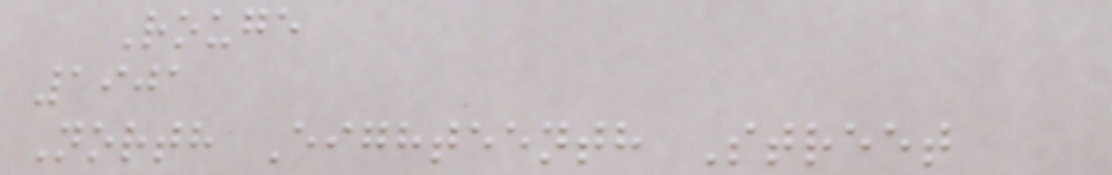Rouge
1901
North Eighteenth Street
